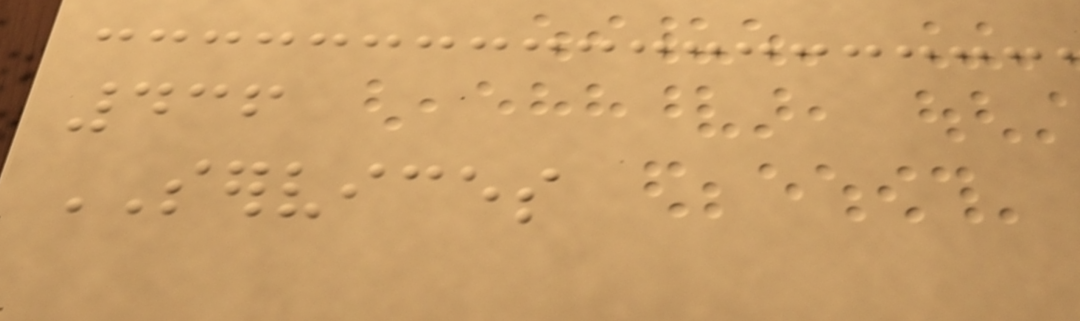436
SERVICES
